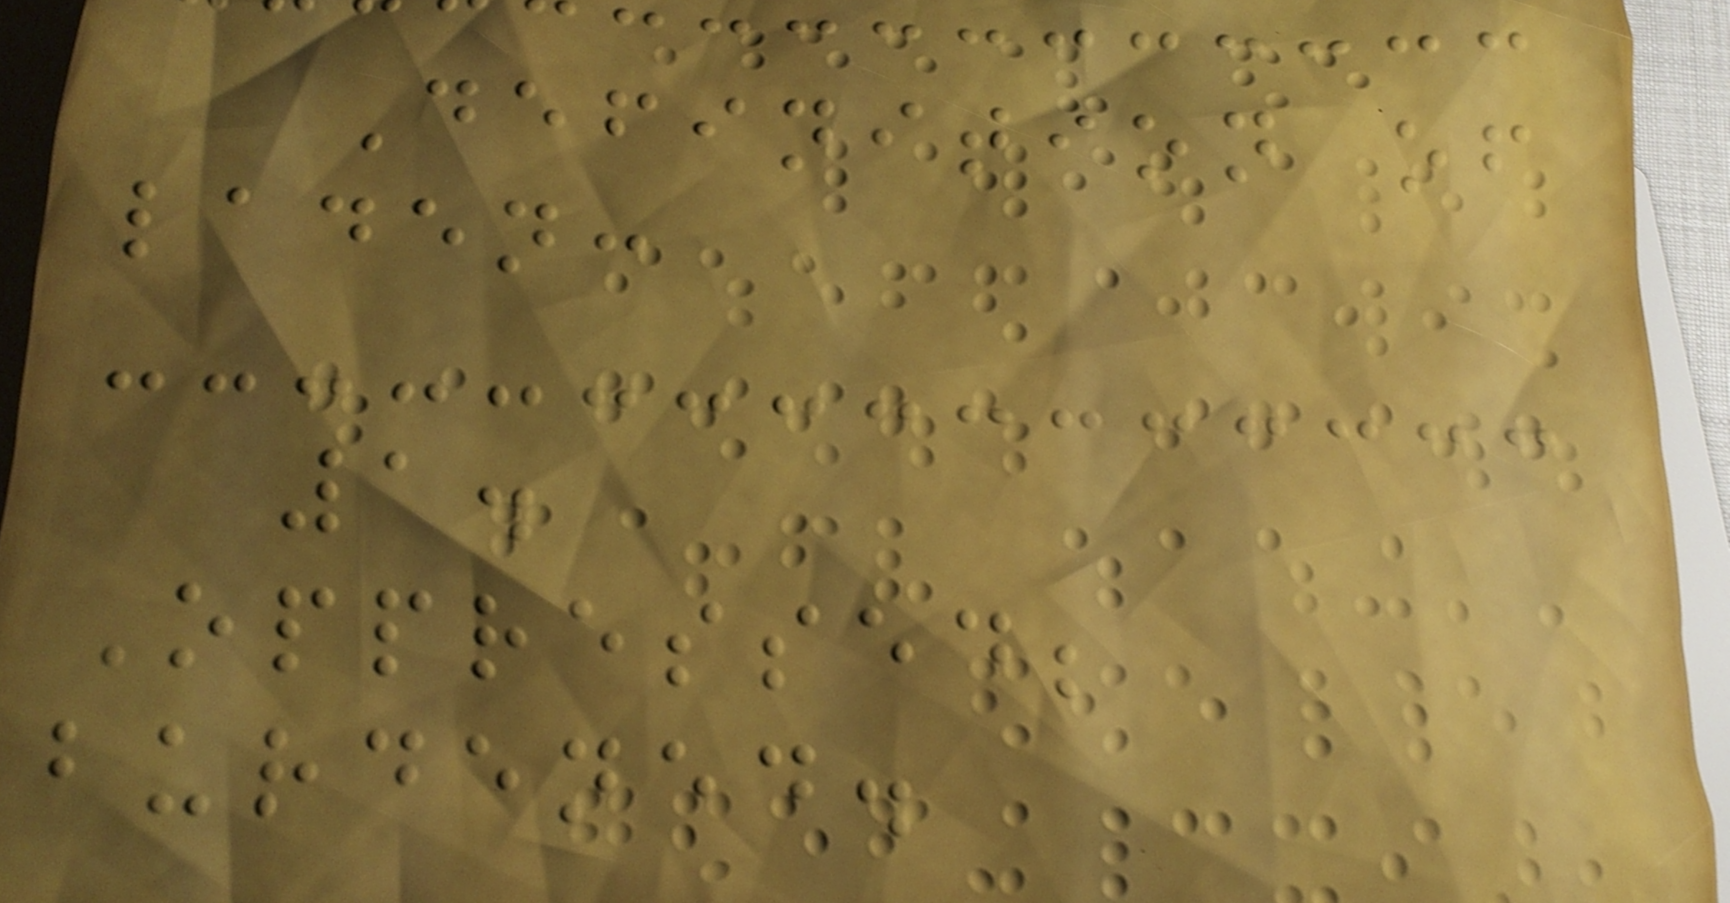Definition of
laden:
1.
Oppressed;
burdened.
